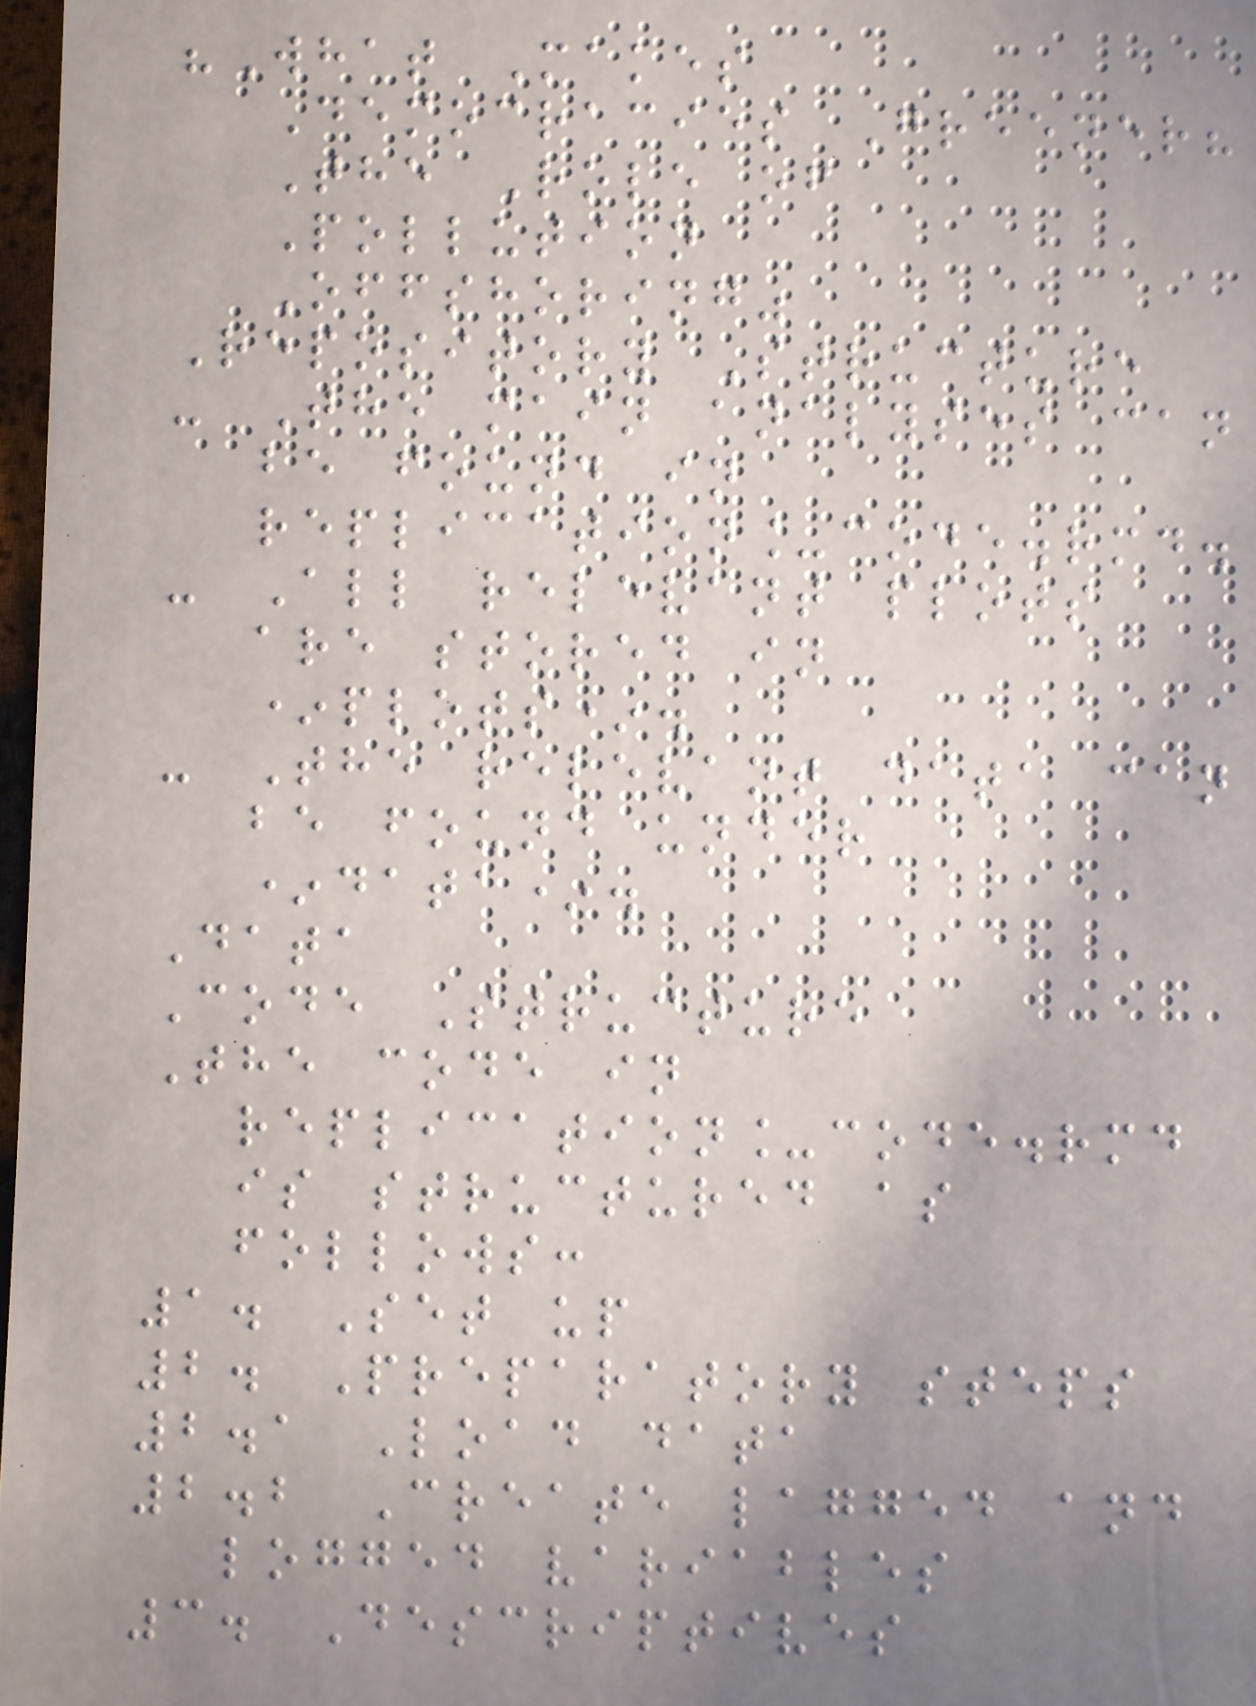"What Makes
Democracies Greener?
The Role of
Pollution
Offshoring"
Repository Structure
- The main analyses can
be found in
replication_code.rmd.
- All relevant plots
are stored in
*plots*.
- The relevant data can
be found under
*data*.
Data
Code Structure
The code in
replication_code.rmd
is structured as
follows:
1. Set up
2. Preparatory steps
2.1 Load data
2.2 Create lagged and
logged variables
3. Descriptives
